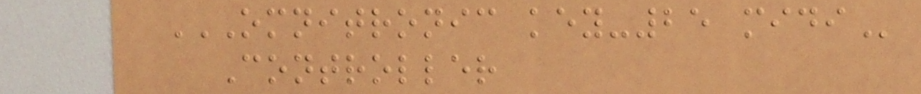OMNITRONIC KEY-25 MIDI
Controller
